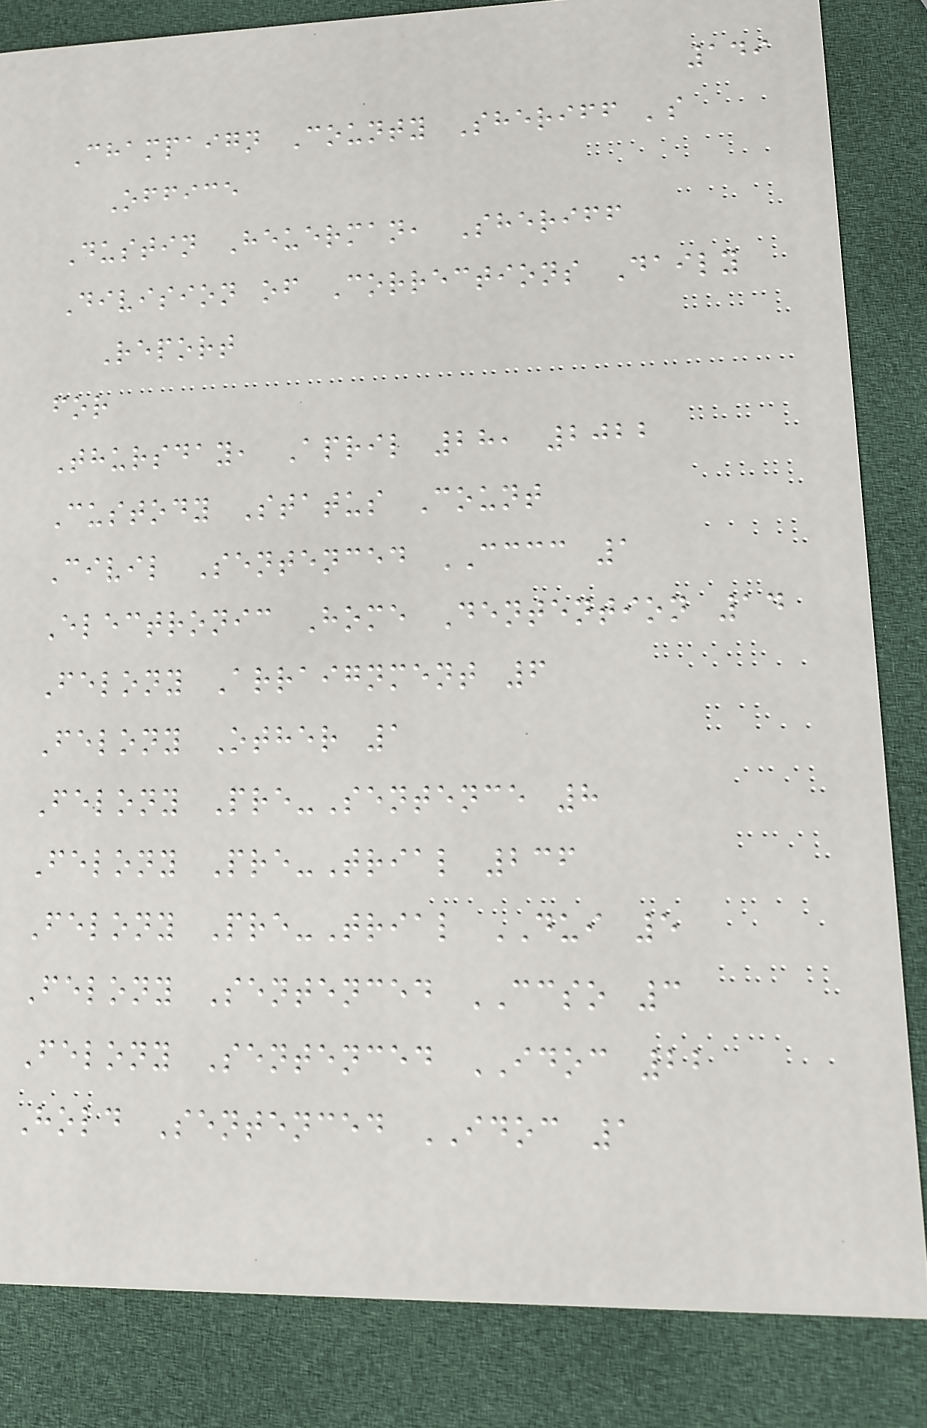149
Champaign County Sheriff 's
Office
Dustin Heuerman, Sheriff
Division of Corrections Daily
Report
for
Thursday, April 28, 2022
Custody Status Count
Civil Sentenced CCCC 1
Electronic Home Dentention 14
Felony Arraignment 6
Felony Other 1
Felony Pre-Sentence 8
Felony Pre-Trial 236
Felony Pre-Trial DUI 5
Felony Sentenced CCSO 3
Felony Sentenced IDOC 22
Hold Sentenced IDOC 1
